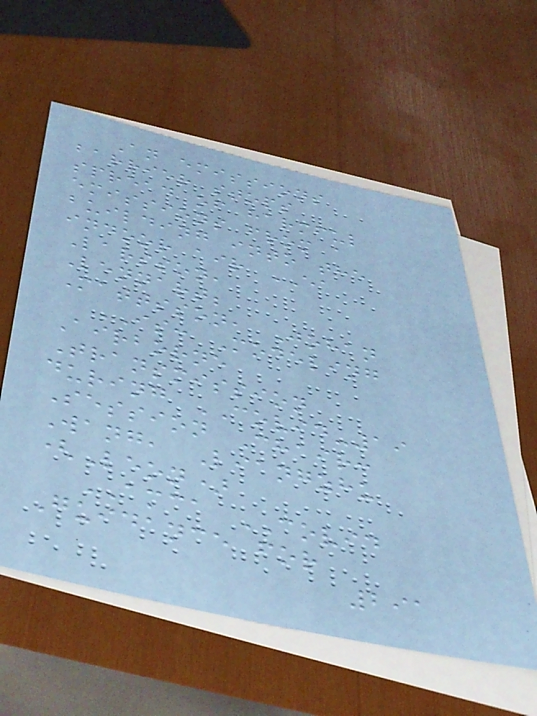An emissions
barrier stops
spread of harmful
emissions from a
building into the
indoor air EA
Larsson,
Lennart;
Mattsson, Johan
IS: Modeling
Airborne
Transmission
during COVID-19
Session Chair:
Wang, Liangzhu
(Leon)
AMCA COVID
Guidance for
291
